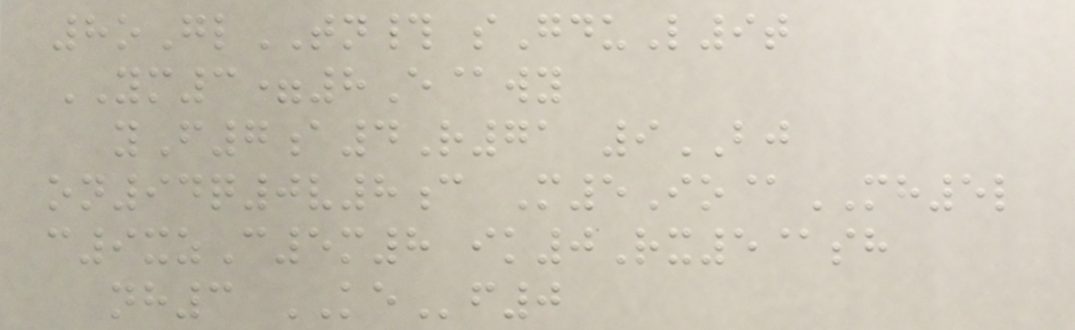8oGlTN# sGduL9t
YM3=8E@wy
yF7a4R71 9BJ
on94q0v8c M5Io@MH5l
c9xzC5m8 ik0Rx5@sh
nh3 KEf0
